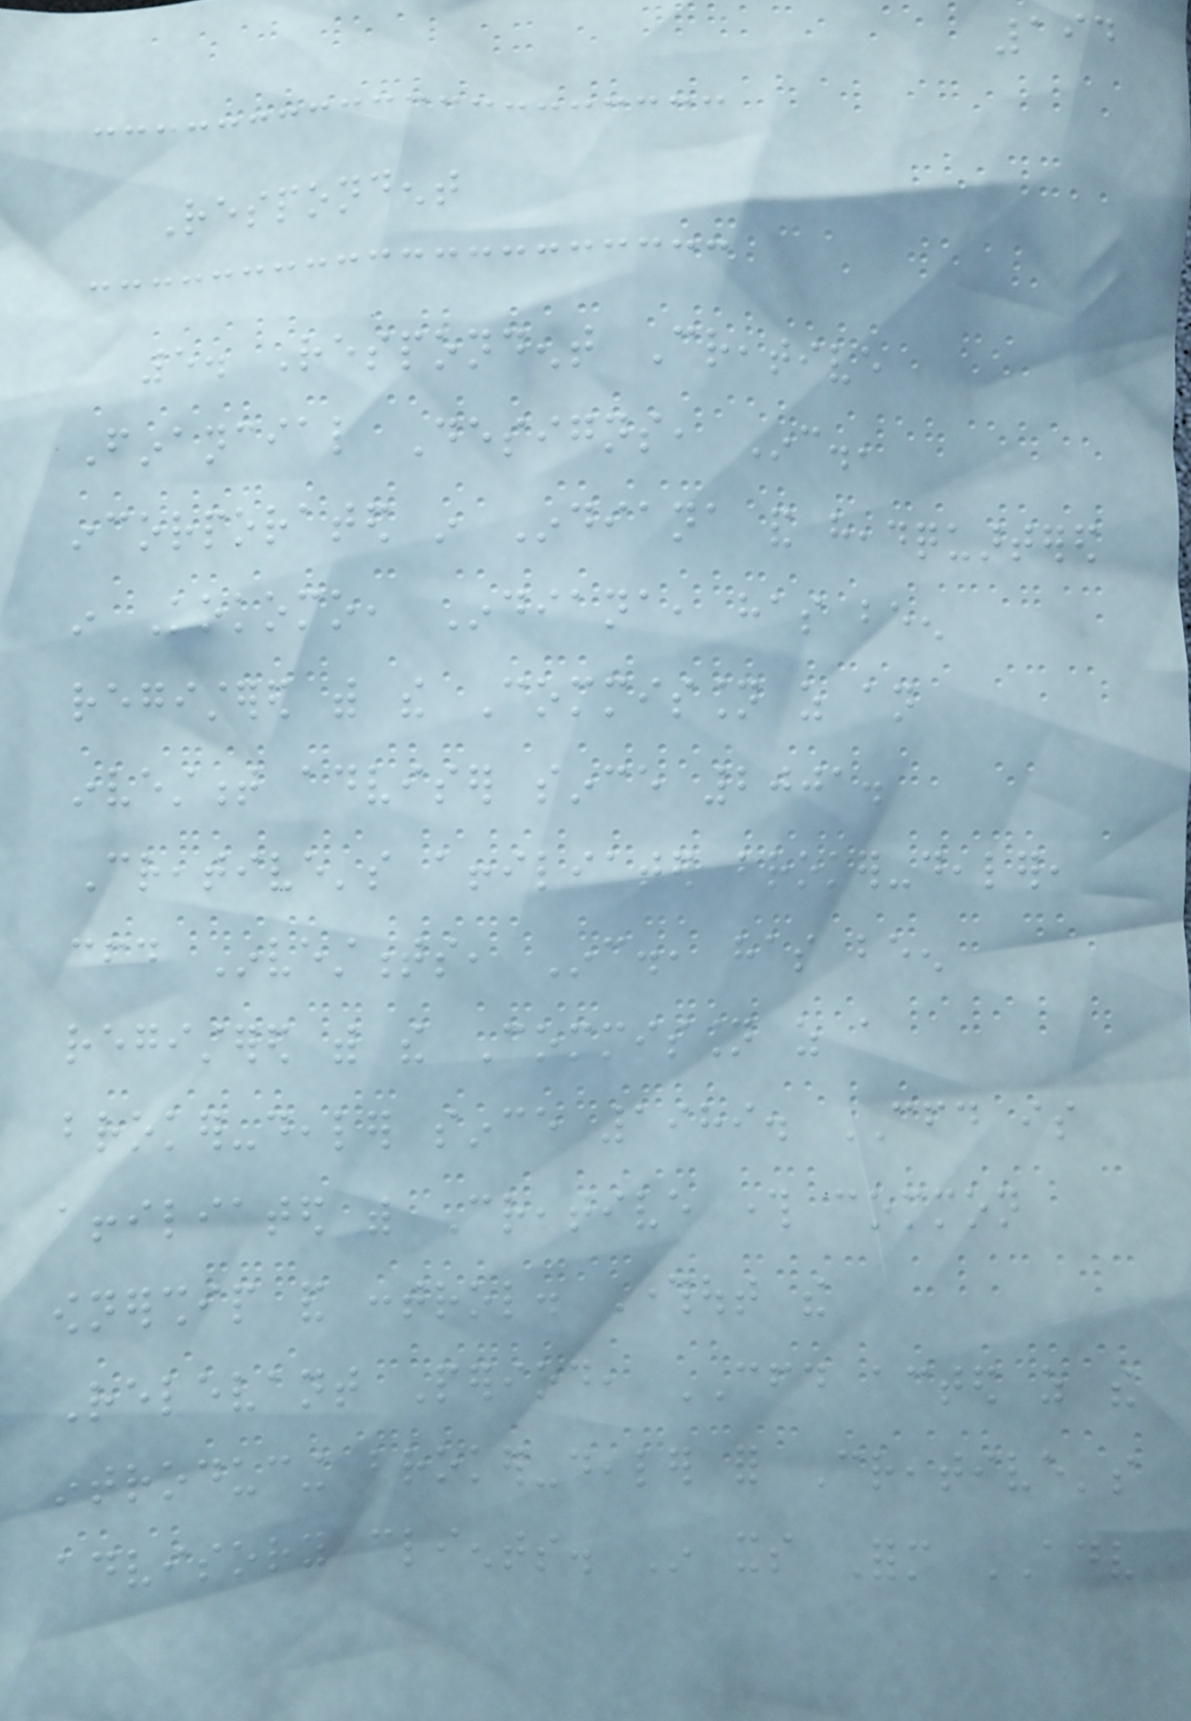194
Respondent
5. Respondent Creative
Financial Designs, Inc.,
incorporated in Indiana and headquartered
in Kokomo, Indiana, has been
registered with the Commission as an
investment adviser since 2001.
Creative's affiliated broker-dealer,
cfd Investments, Inc., has been
registered with the Commission as a
broker-dealer since 1989. CFD is
affiliated with Creative through common
ownership and control. Throughout the
Relevant Period, CFD acted as the
introducing broker-dealer for Creative's
advisory clients. In its Form ADV
